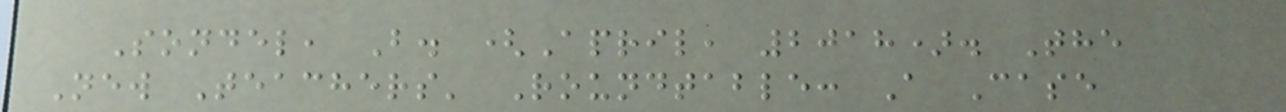Sondel, B. (April, 2018). The
New Teachers' Roundtable: A Case
